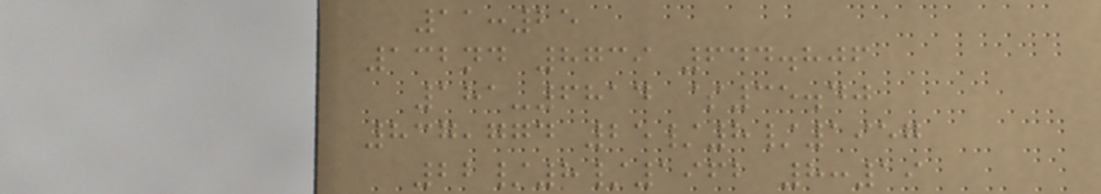11:25
132nd 8739 644.806
181-6814 $35.40
837,774 25/8/1957
22/8/1962 8:19
